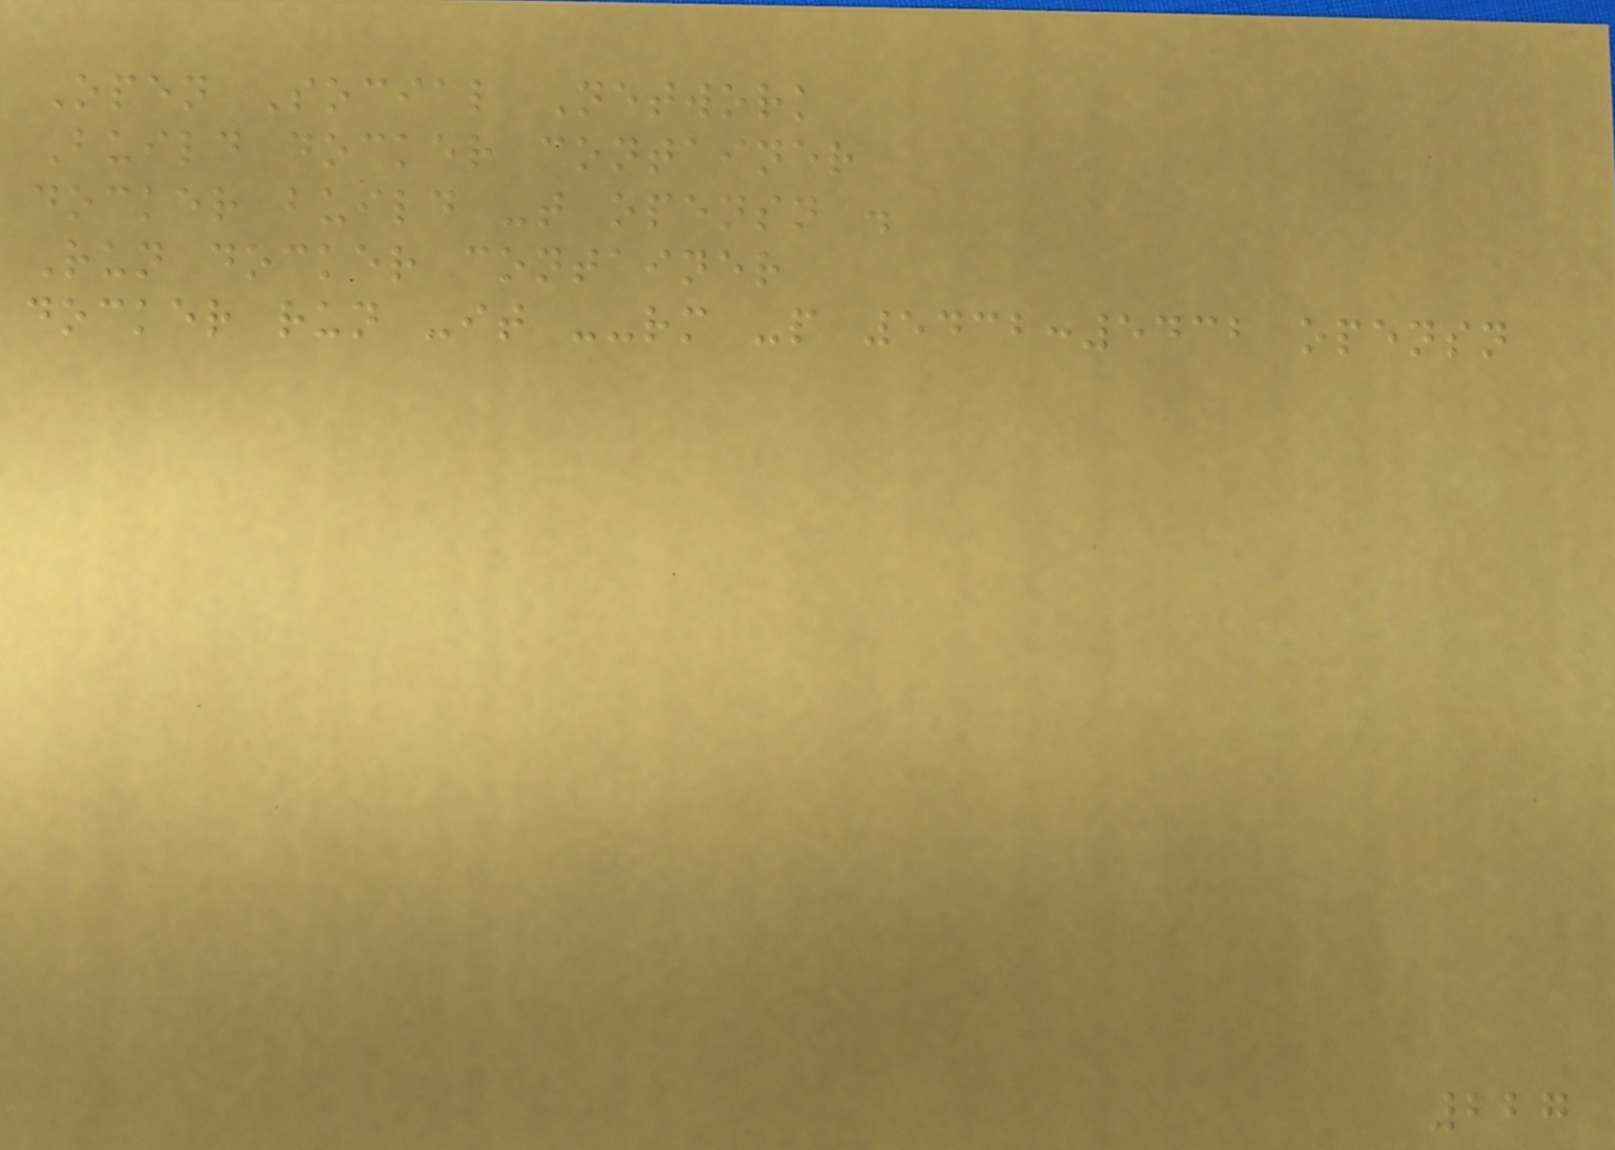Open Social Network
Build docker container
docker build -t opensn .
Run docker container
docker run -it --rm -p 5432:5432 opensn
227
